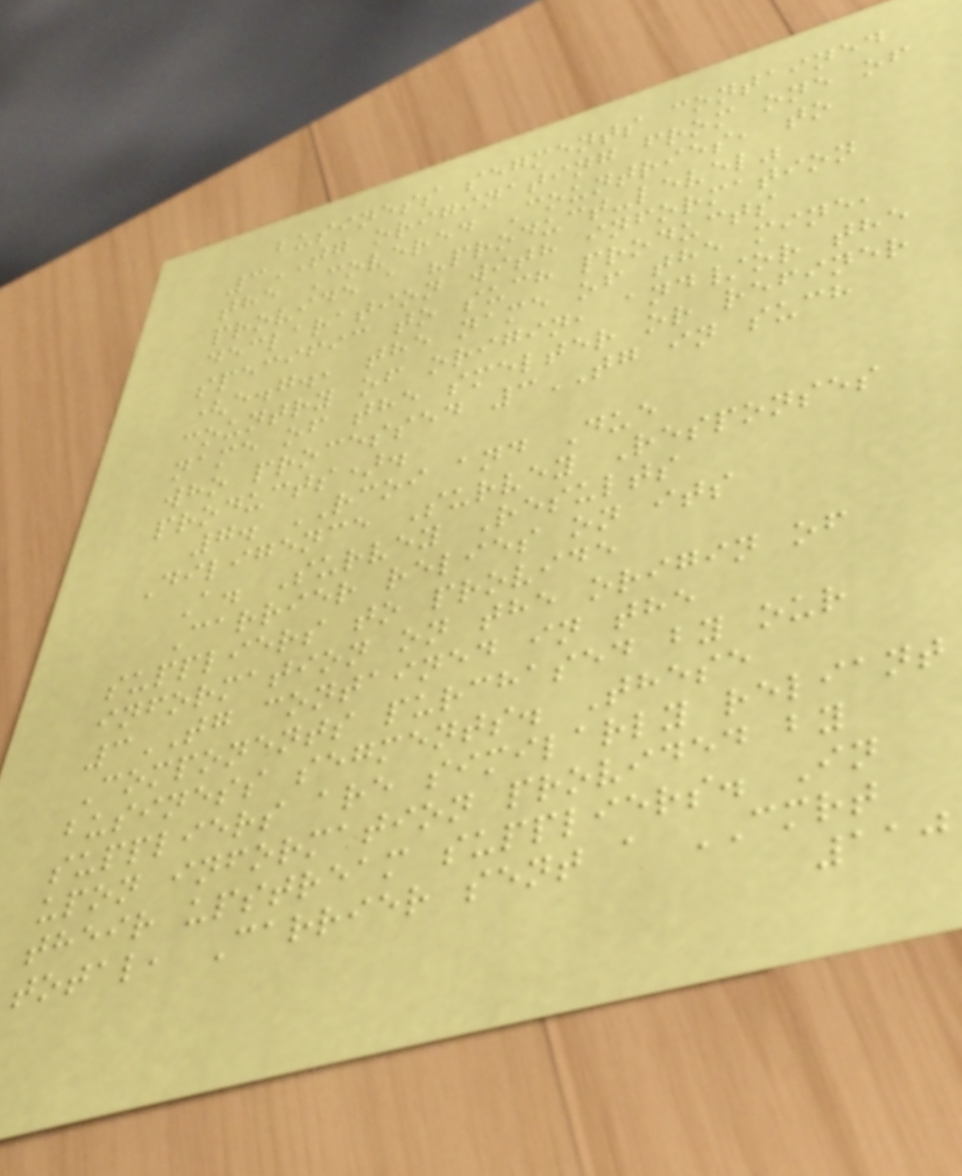business segments contained
3TG originating from one of
the Covered Countries, to
provide a "product-level"
declaration with information
specific to such products
(e.g., the name of the mine,
country of origin, and/or the
name of the smelter or refiner
who processed 3TG in such
products).
7. RCOI and Due
Diligence Survey Responses
A. Survey Results
Carrier relies on its
suppliers to provide
information on the origin of
3TG contained in the
Components purchased by our
business segments. These
suppliers are similarly reliant
upon information provided by
their upstream suppliers. In
total, Carrier sent a CMRT
110
